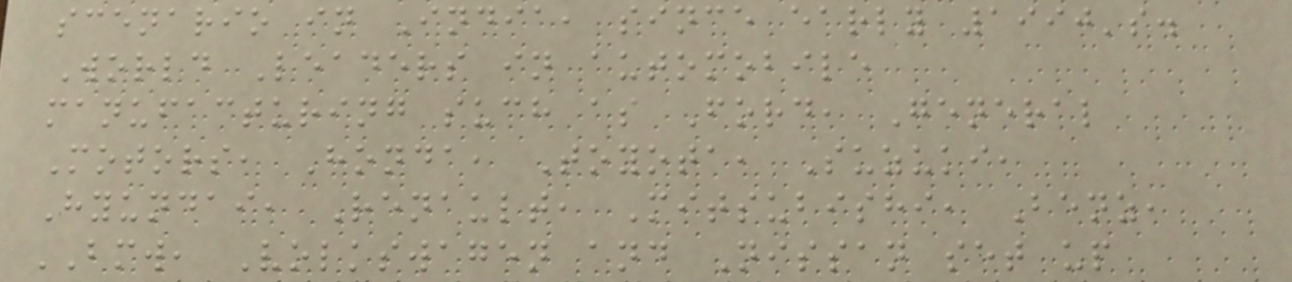scenario in India, since early 1990's.
World Leaders in automobile
manufacturing such as Ford, General
Motors, Honda, Toyota, Suzuki,
Hyundai, Renault, Mitsubishi, Benz,
BMW, Volkswagen and Nissan set up
